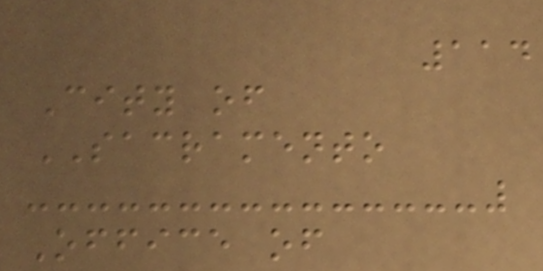114
City of
SACRAMENTO
Office of
